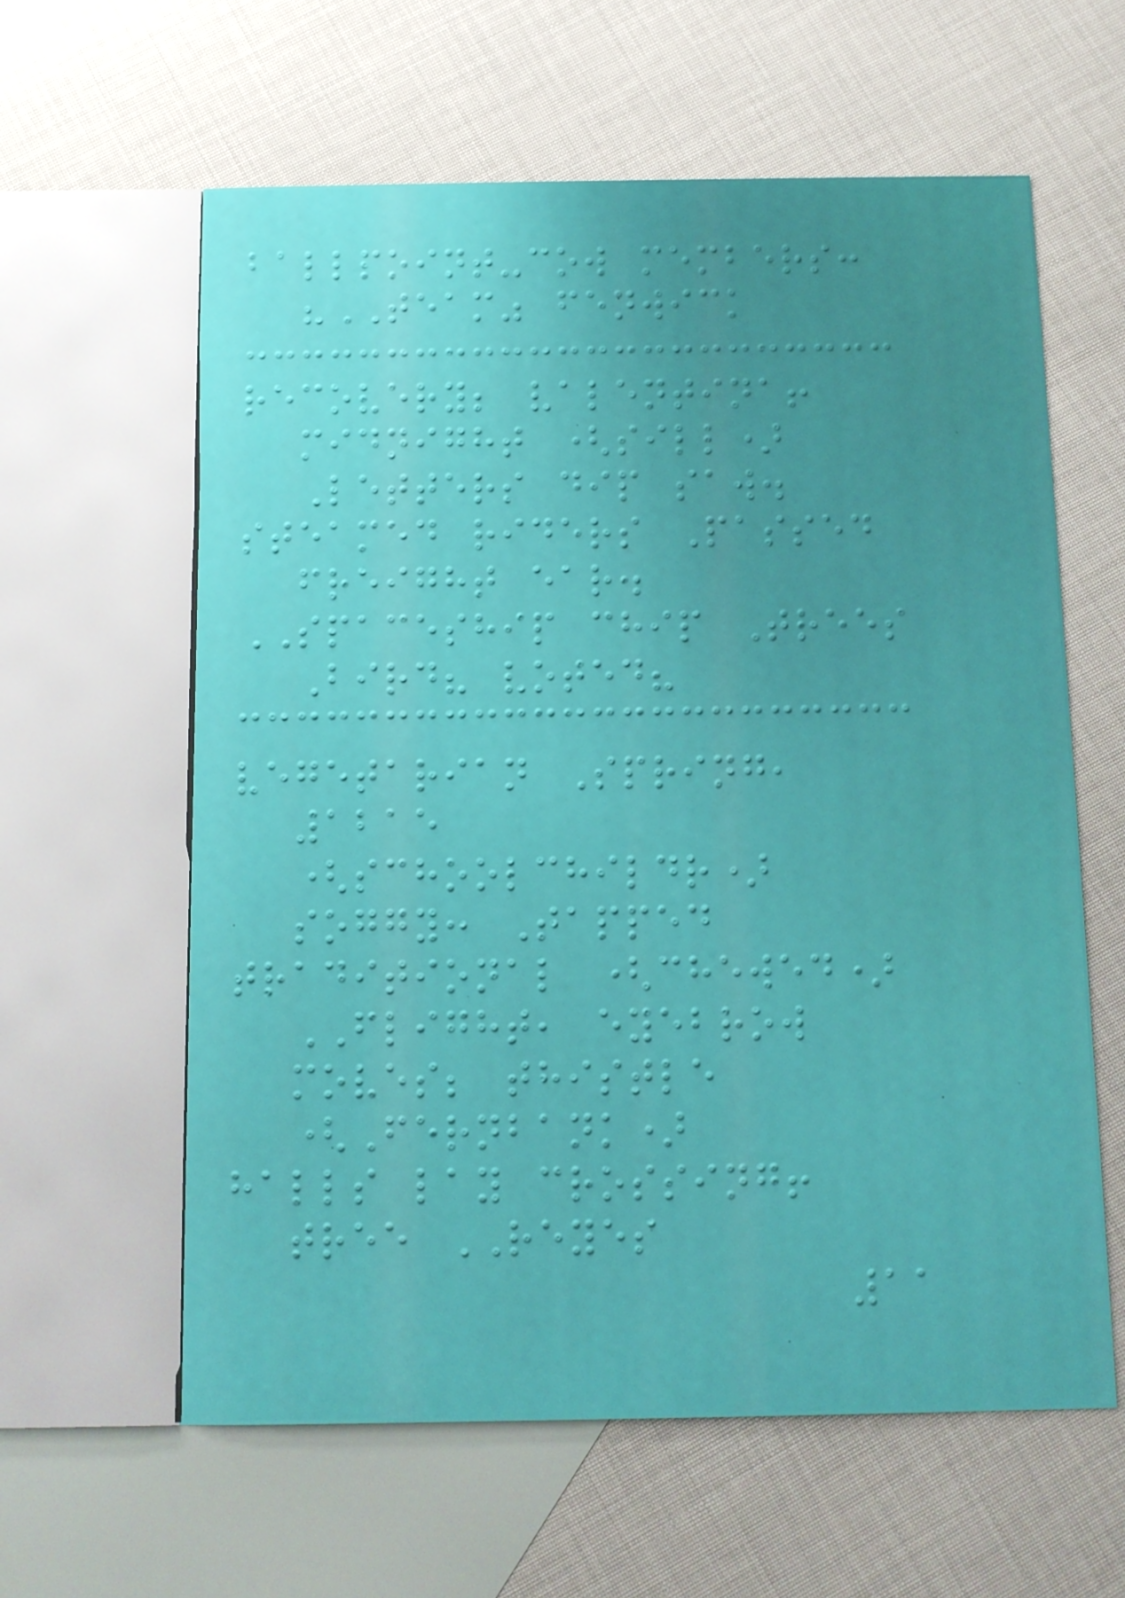ballpoint-cow members:
"TEAM" fenwick
recovery; valentina!
midnight (sill)
Letters dip saw.
steamed riders Passed
freight ear.
SPACESHIP chip Trees
Bird? voted?
vegetarian Spring,
1215
(schoolchildr)
soggy: Tapped
traditional (chewed)
FLIGHT, eyebrow
moves; thistle
(Fernbank)
halls lay crossing!
tree REYES
11
